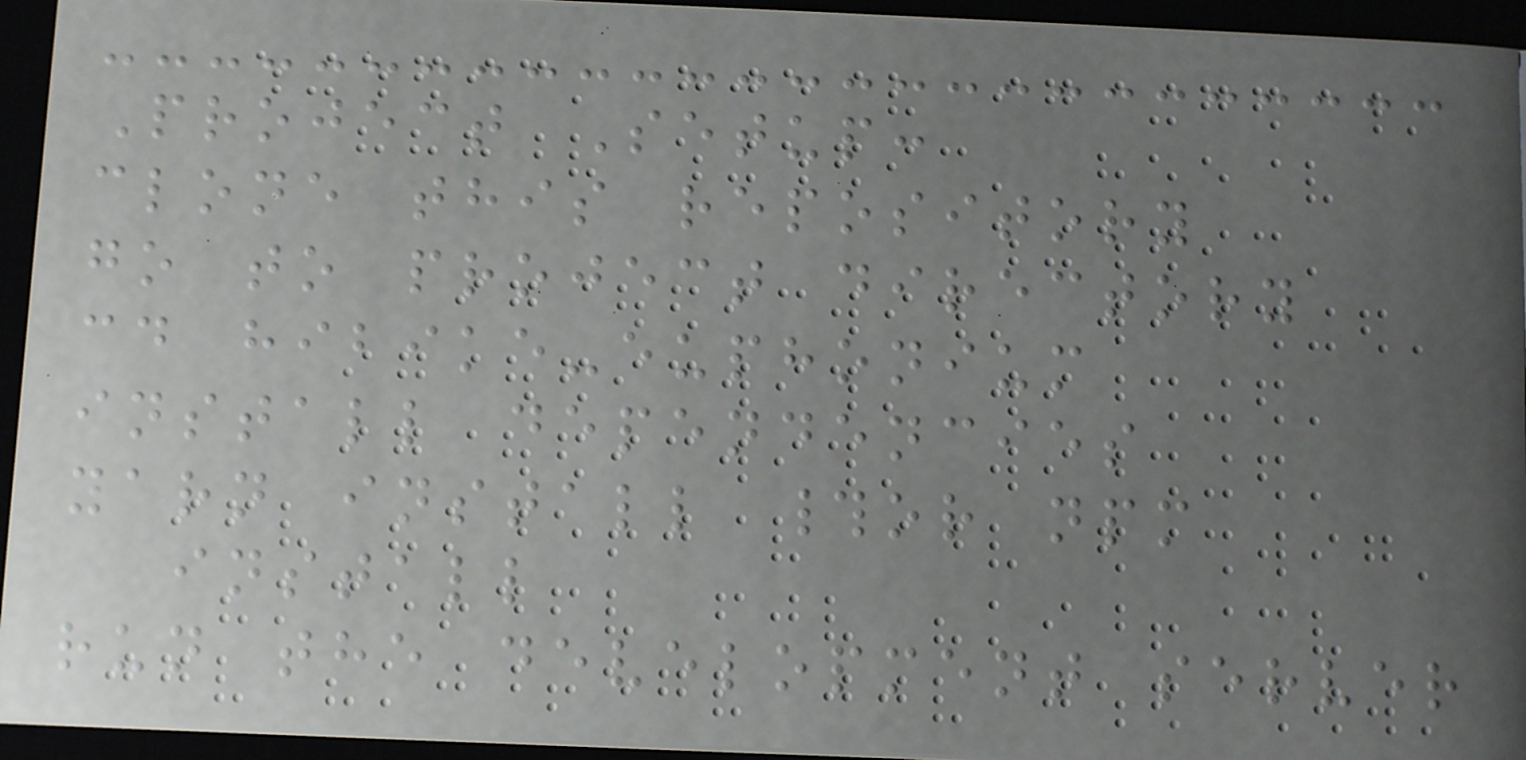Project Setup:
clone this repository
go to project directory
cd hibike-euphonium
install dependencies
yarn install #or npm
install
run the development server
